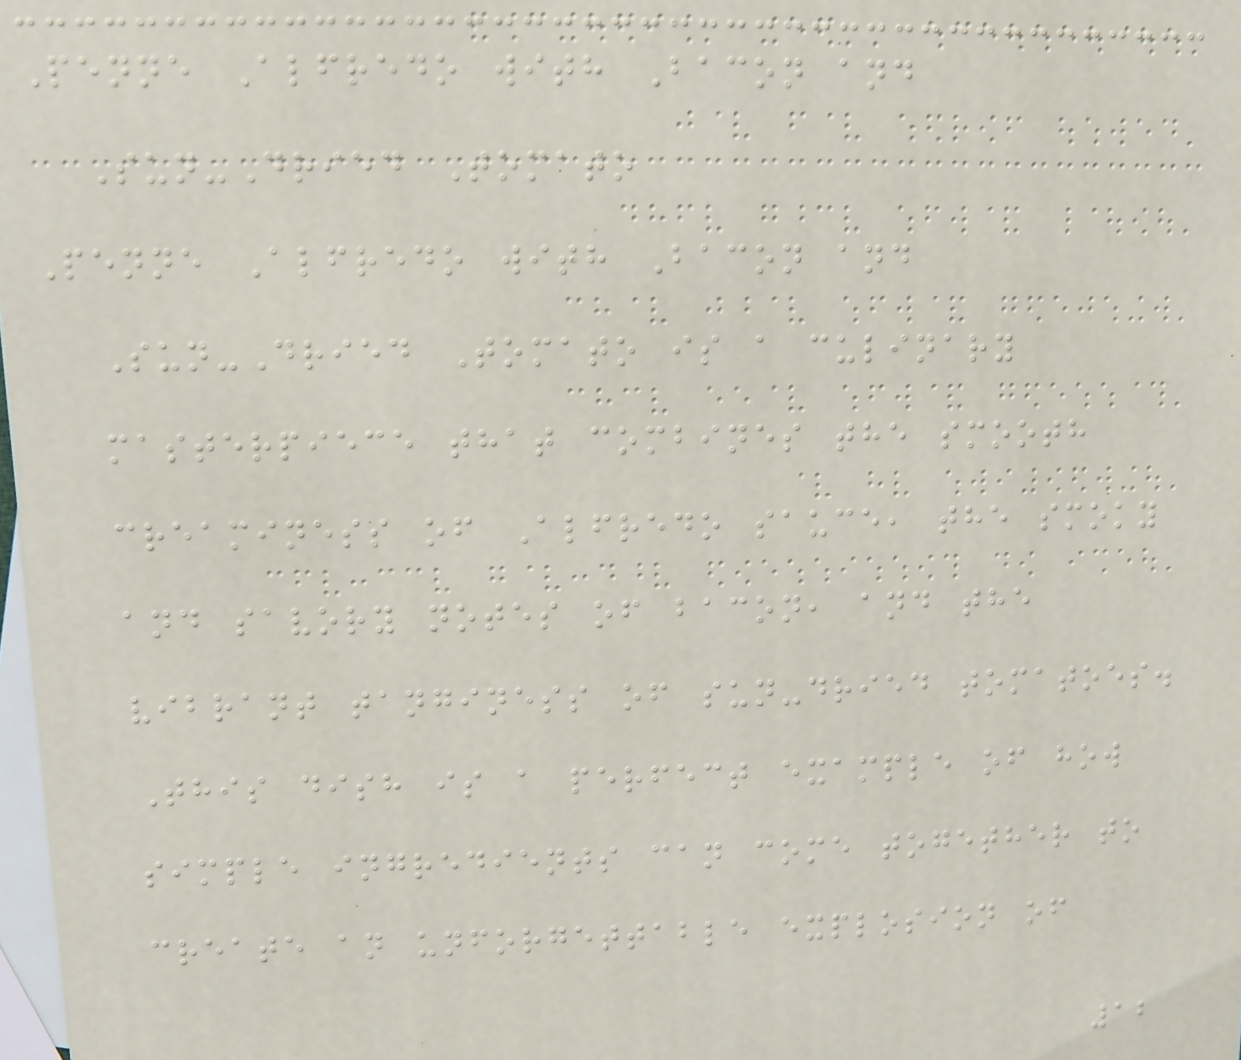Penne Alfredo with Bacon and
Sun-Dried Tomato
Penne Alfredo with Bacon and
Sun-Dried Tomato is a culinary
masterpiece that combines the smooth
creaminess of Alfredo sauce, the smoky
and savory notes of bacon, and the
vibrant tanginess of sun-dried tomatoes.
This dish is a perfect example of how
simple ingredients can come together to
create an unforgettable explosion of
12
